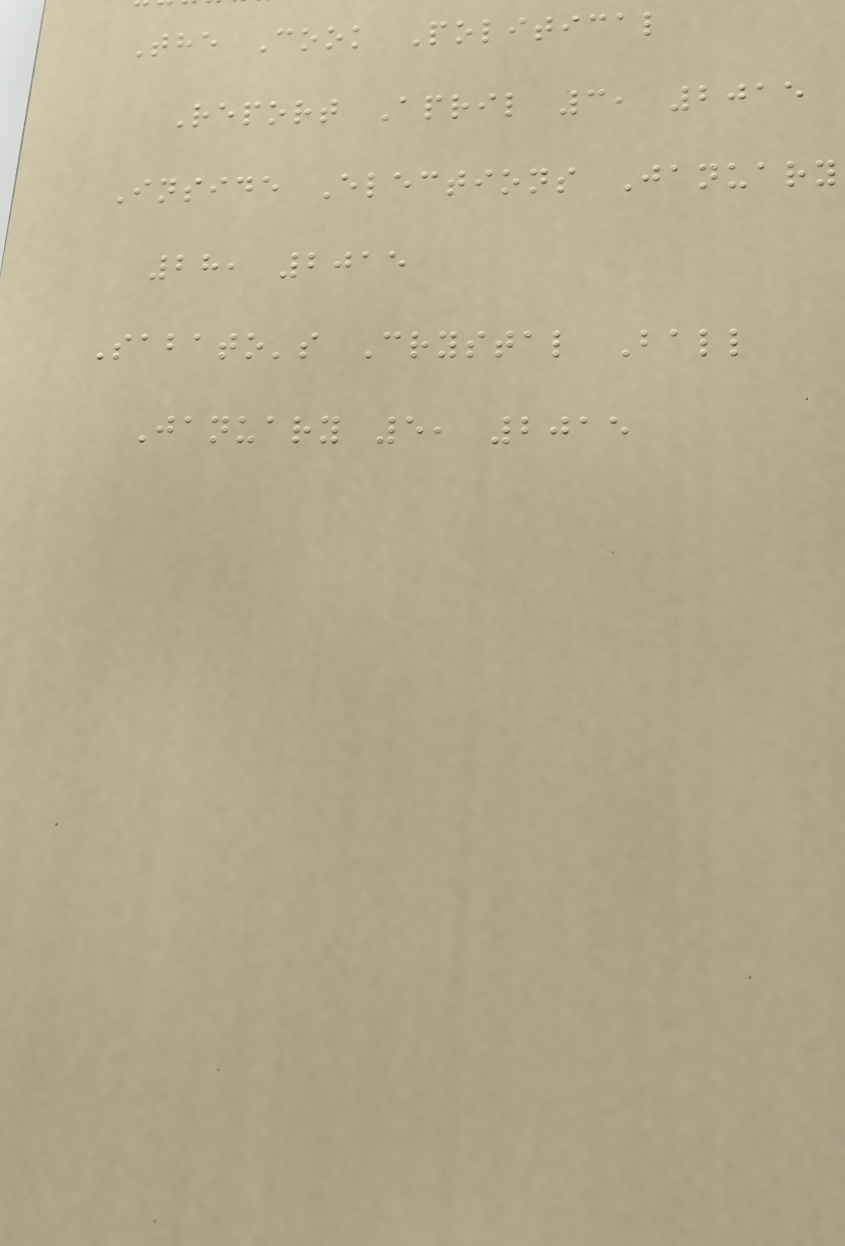The Cook Political
Report April 3, 2015
Inside Elections January
28, 2015
Sabato's Crystal Ball
January 5, 2015
